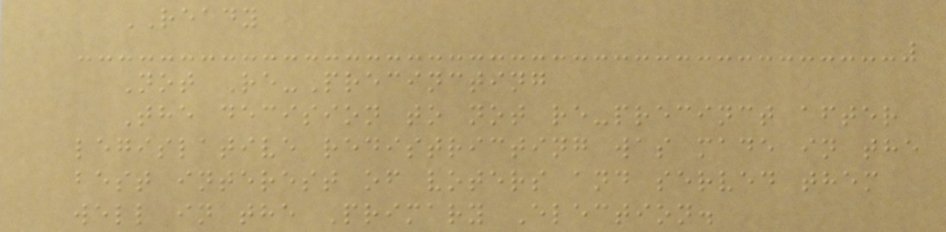READY
Not Re-Precincting
The decision to not re-precinct after
legislative redistricting was made in the
best interest of voters and served them
well in the Primary Election.
